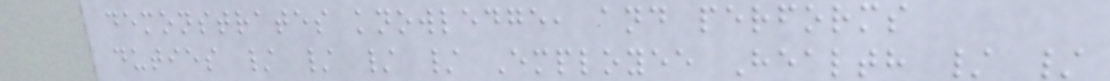demonstrates knowledge, and performs
duties / / / / Employee Health / /
